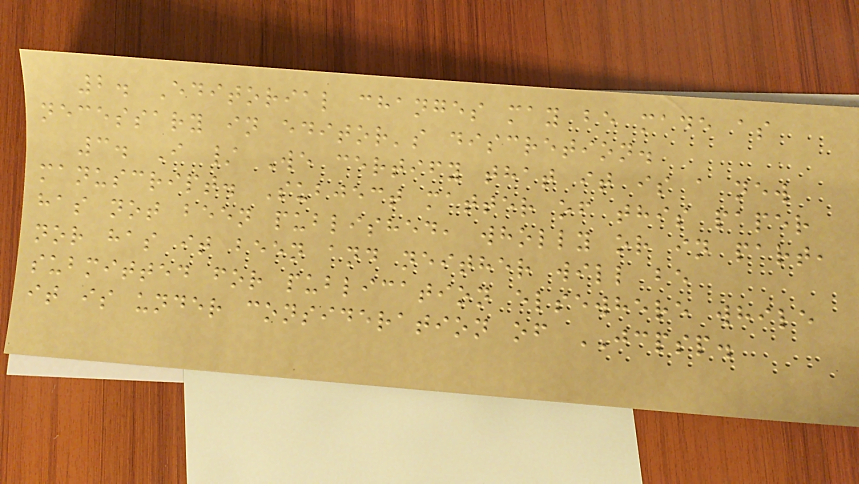2. Editorial changes may be made as
necessary in editor's discretion.
3. I / We certify that it is a new
manuscript. Subject matter of this paper
has not been published, wholly or in part,
nor has it been and neither will be
submitted for publication elsewhere while
it is under consideration of JCPSP.
